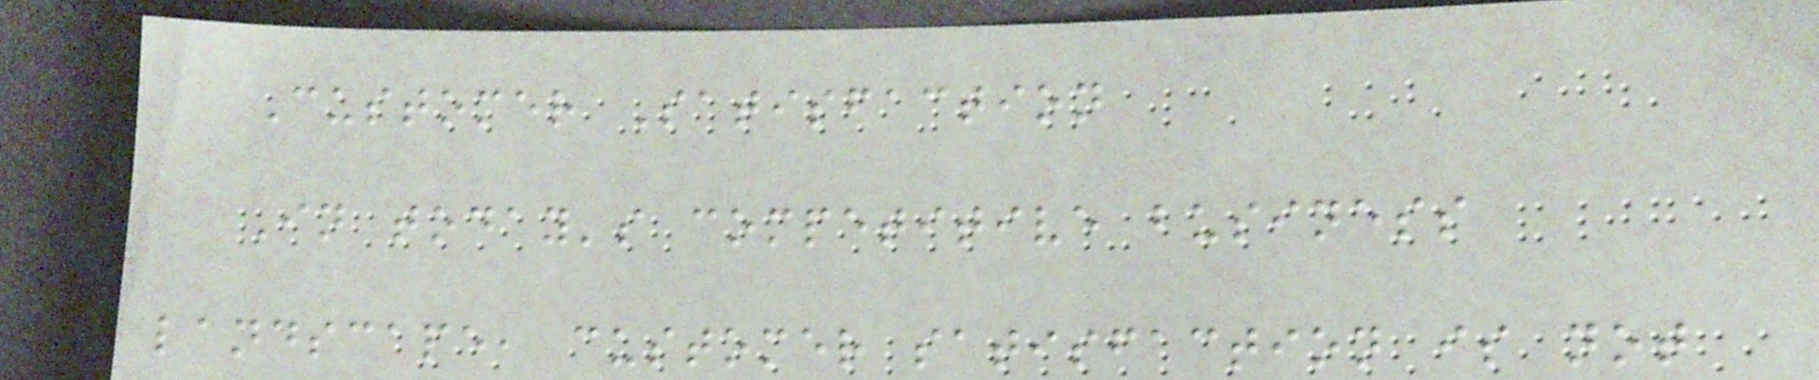Customer Satisfaction
In today's competitive business
landscape, customer satisfaction is not
